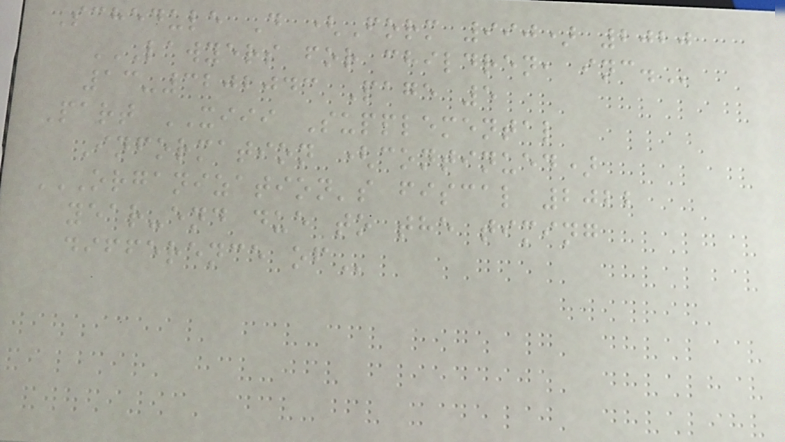Schedule D (Form 990) 2020
LAWYERS FOR CHILDREN, INC.
13-3202043 Page 5
Part XIII Supplemental
Information (continued)
ORGANIZATION'S FISCAL 2022
YEAR-END DUE TO THE TIMING
DIFFERENCE OF
